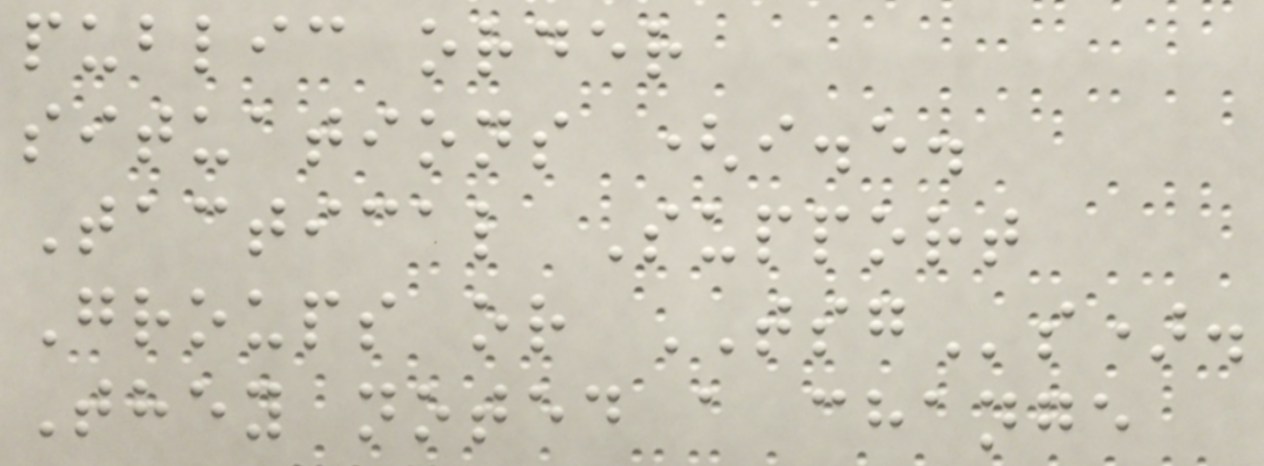public order
situations (i.e.
Tactical Support
Groups or TSGs).
They noted a change
